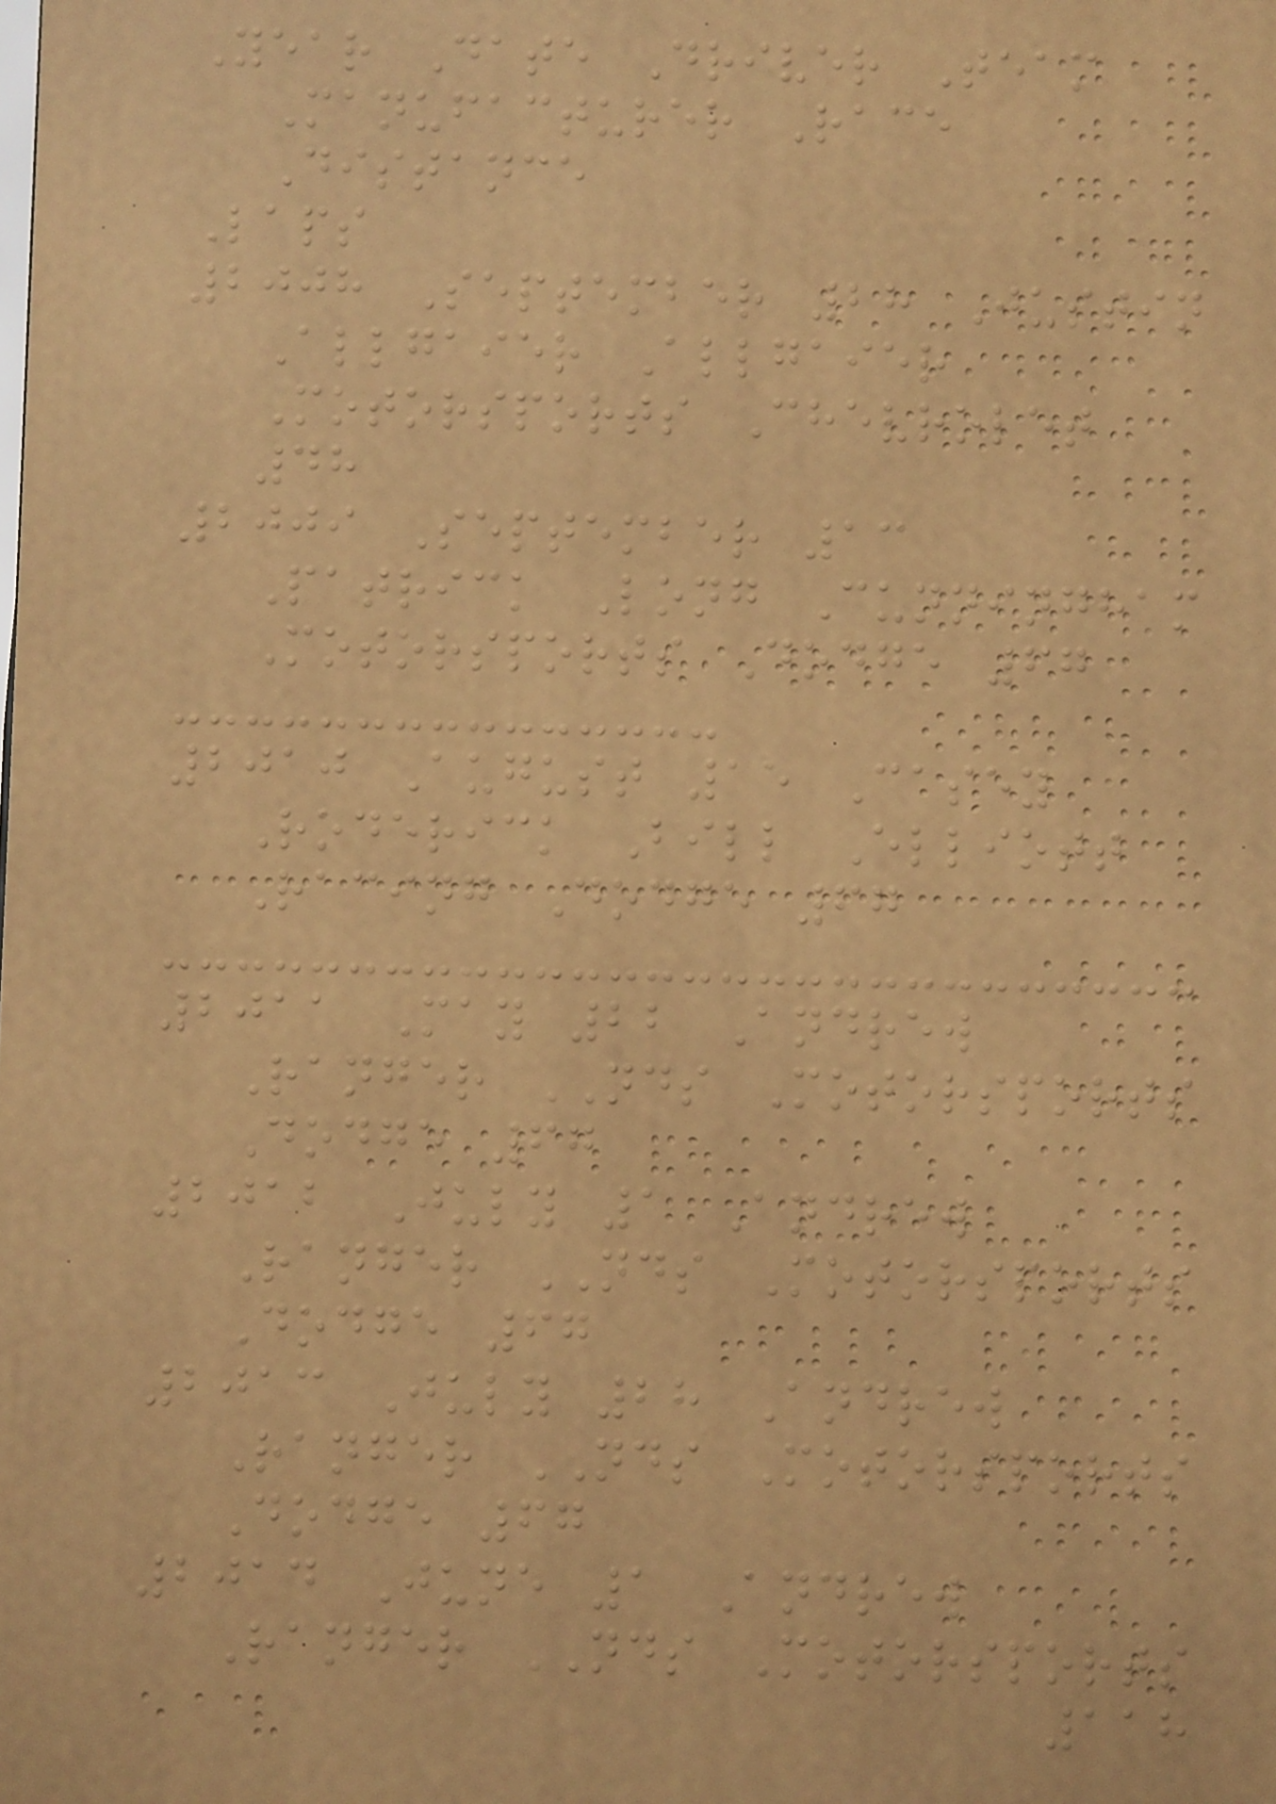Year Date Driver Team
Manufacturer Race
Distance
Laps
2008 September 28 Justin
Allgaier Allgaier
Motorsports Chevrolet
48
2009 September 13
Patrick Long Cunningham
Motorsports Dodge 67
2010 August 15 Casey
Roderick Bill Elliott
Racing Dodge 67
2011 May 22 Andrew
Ranger NDS Motorsports
Dodge 67
2012 July 1 Andrew
Ranger NDS Motorsports
Dodge 67
2013 July 28 Andrew
Ranger NDS Motorsports
Dodge 67
2014 June 1 Andrew
Ranger NDS Motorsports
118
